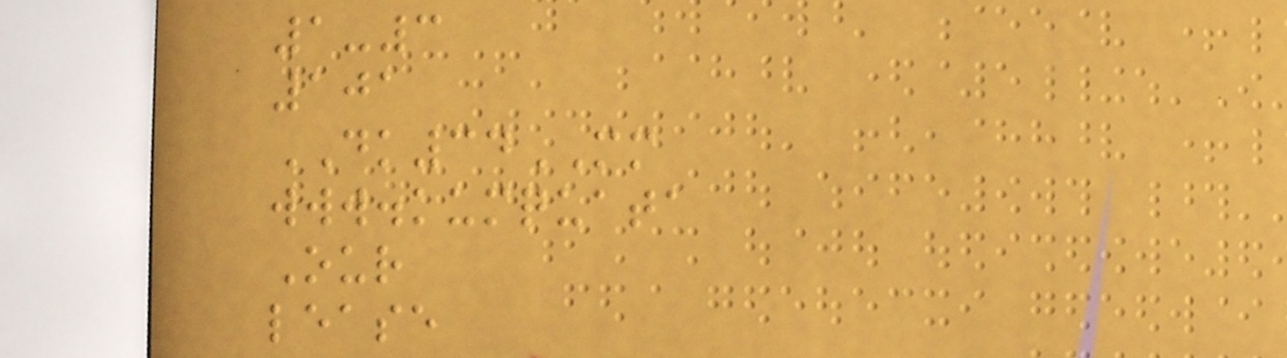1-3
101
DK34MM
www.kumquata
Our
lease
